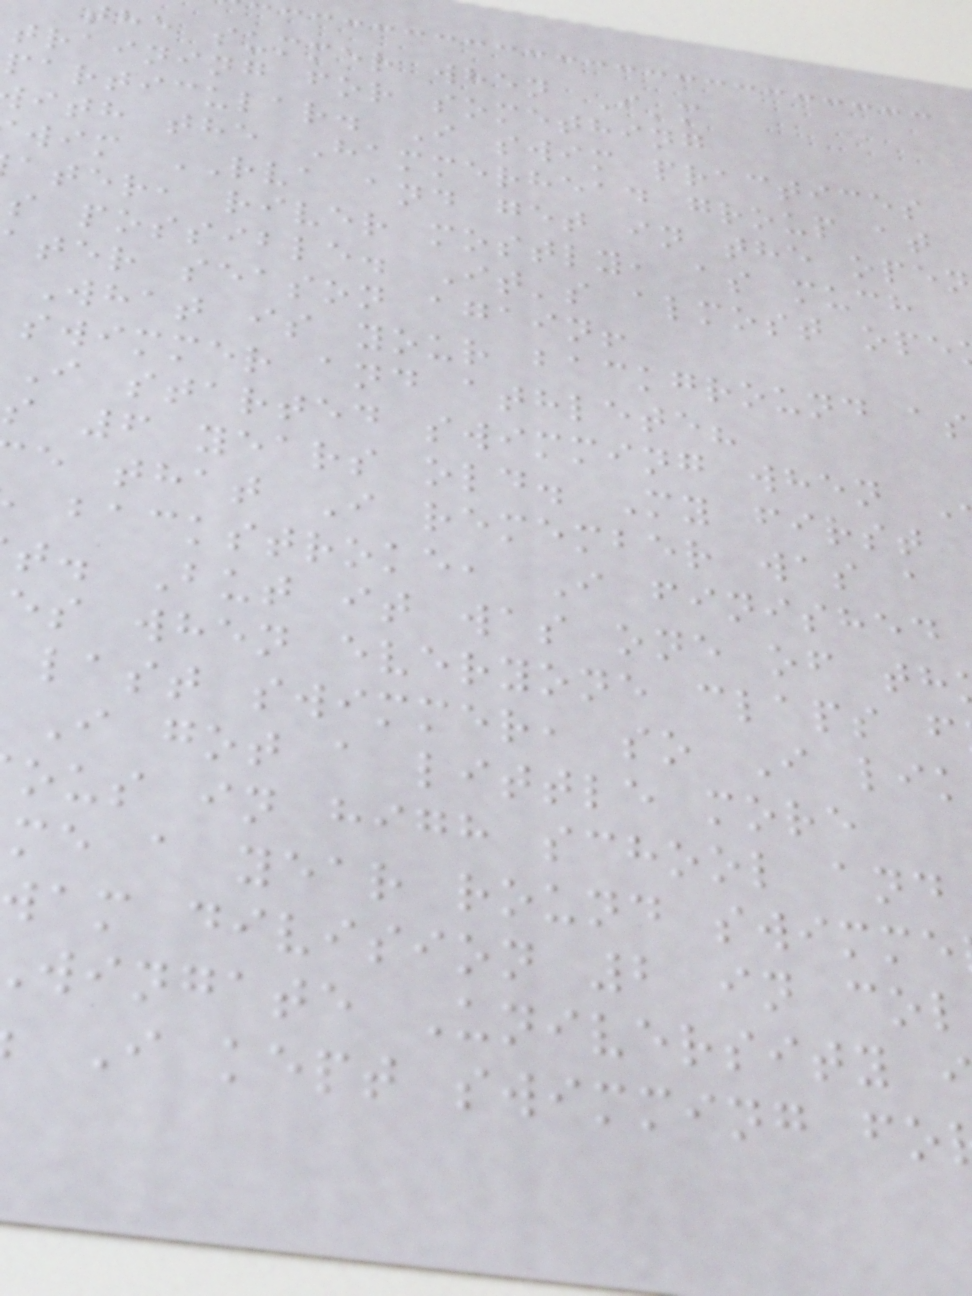the summer when I'm
training for something
particular. I swim practices
ith the Hammerhead group at
wim RVA and get in the open
ater, river mostly, as much
s possible. It's almost ope
ter season again!
What is your background as
swimmer and athlete?
I started swimming when
s 6 years old. My first
e that I remember was a
backstroke, I finished
t. But it was one of th
es when everyone claps f
last swimmer, so I lik
I got a little more
ous in high school and
me a year round swimme
am division 2 in col
wingate University
I kept swimming fo
